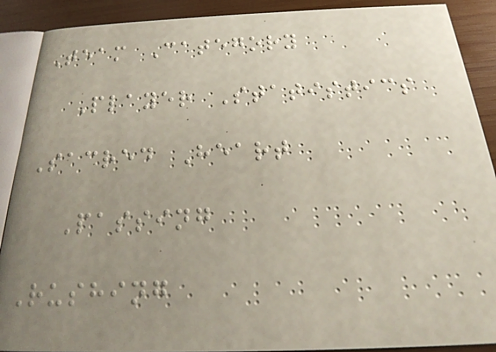Team Category
Player Statistics
Sacred Heart
Passing
Rushing
